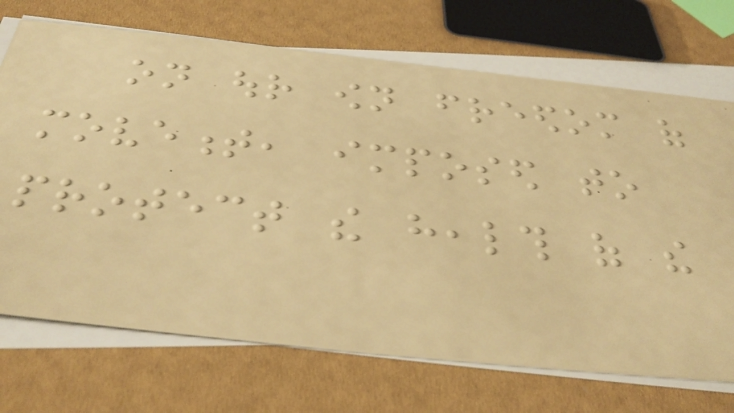on our own freedom of
movement, imposed to
protect the health of the
